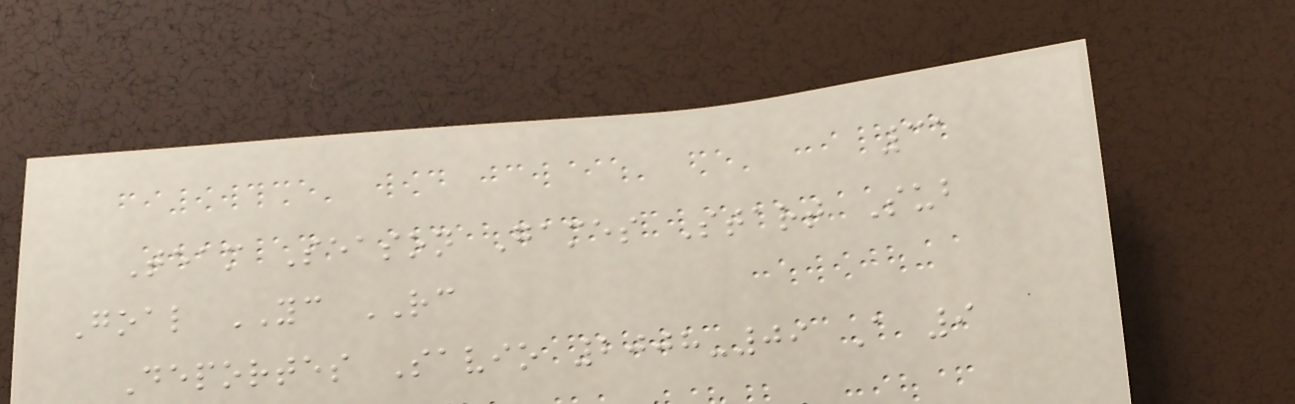31
Team Season Games Start Sub
Goal YC RC
Deportes Savio 2008-09 A 9
